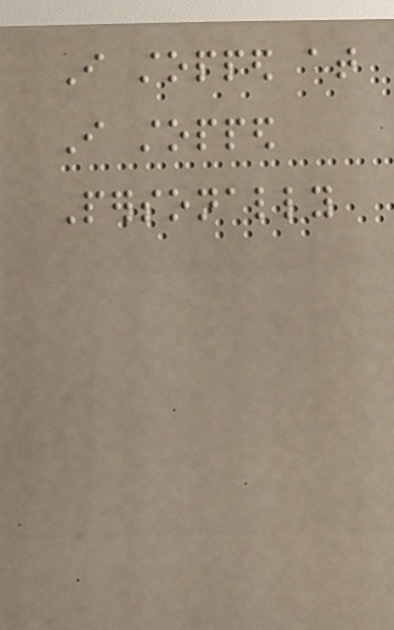I stopped at
I stopped
Personally
